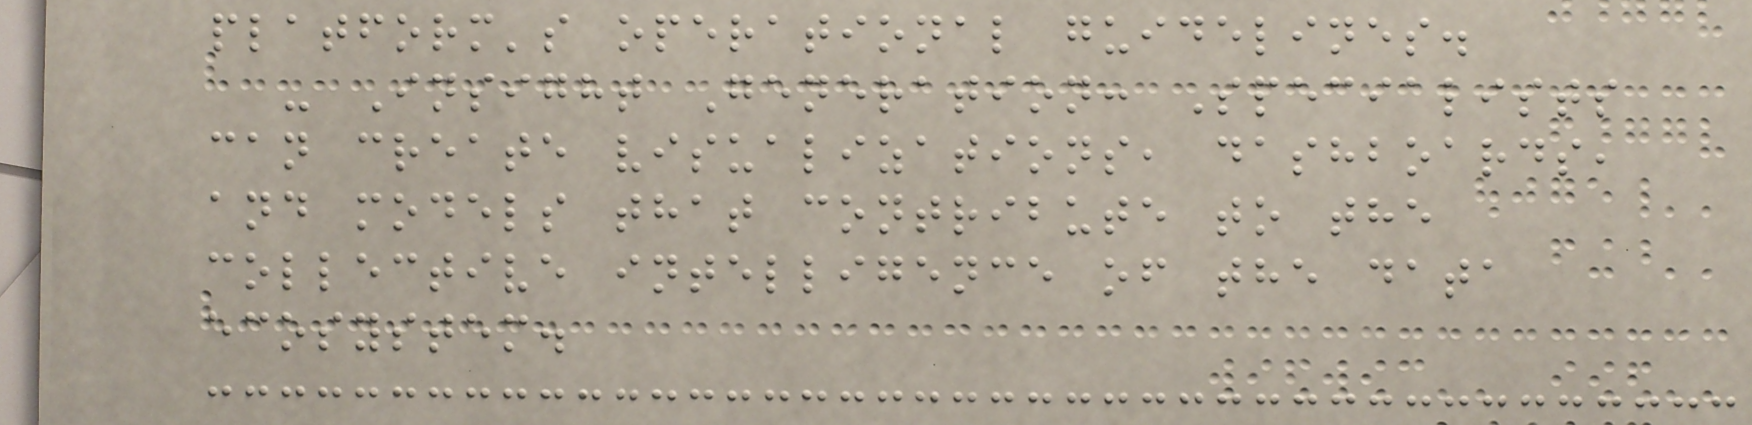platform's operational guidelines.
- Insight Generation: Specialists
can create visualizations, dashboards,
and models that contribute to the
collective intelligence of the data
ecosystem.
